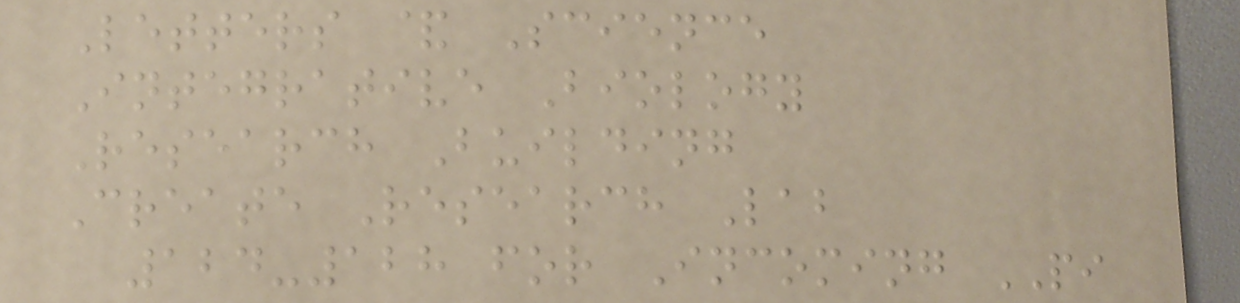Letters & Science
Integrative Biology
Research Building
Create Research Lab
124-128 for Incoming PI
